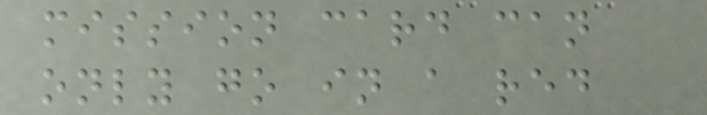mission card can
only go in a red
